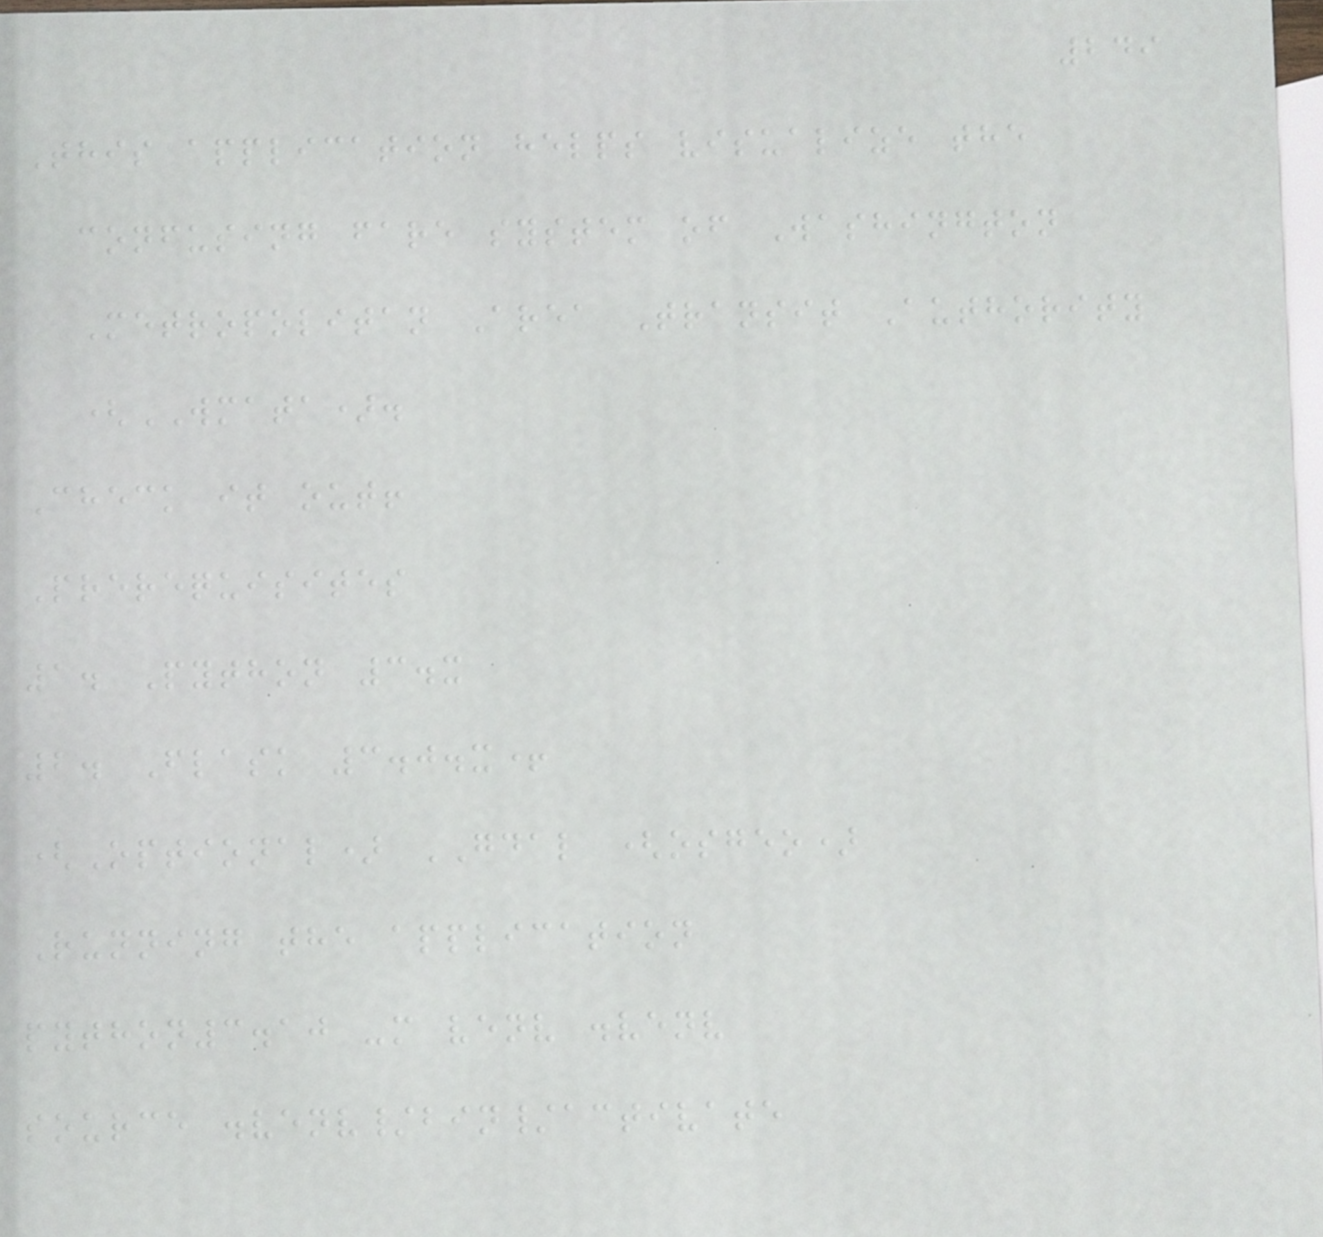249
This application helps visualize the
confusing fare system of Washington
Metropolitan Area Transit Authority
(WMATA).
Check it out!
Prerequisites
1. Python 3.x
2. Flask 3.0.x+
(Optional) GDAL (osgeo)
Running the application
python3.10 -m venv .venv
source .venv/bin/activate
